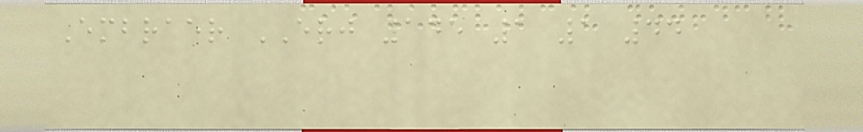Embraer ERJ 145 1 1 44
